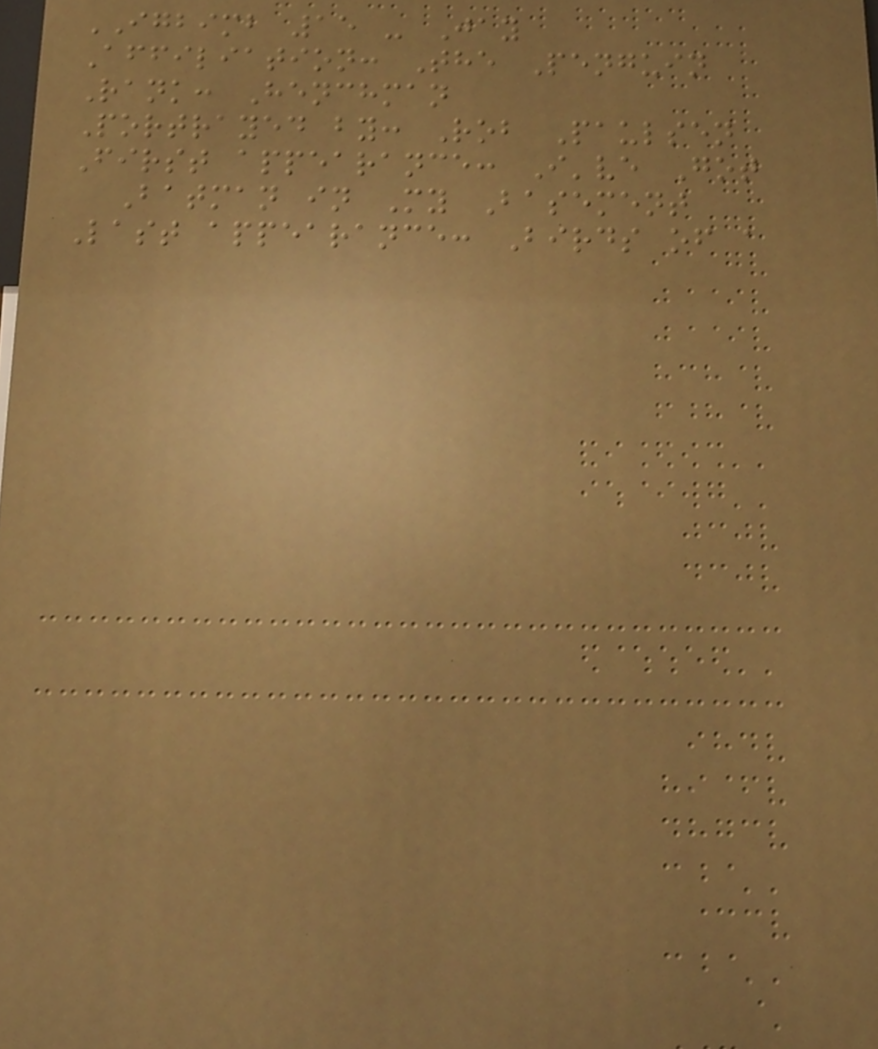IGBIMB 15 - Jay
Affiliation: The Penguin
Rank: Henchman
Portrayed by: Rob Paulsen
First appearance: I've Got
Batman in My Basement
Last appearance: Birds of a
